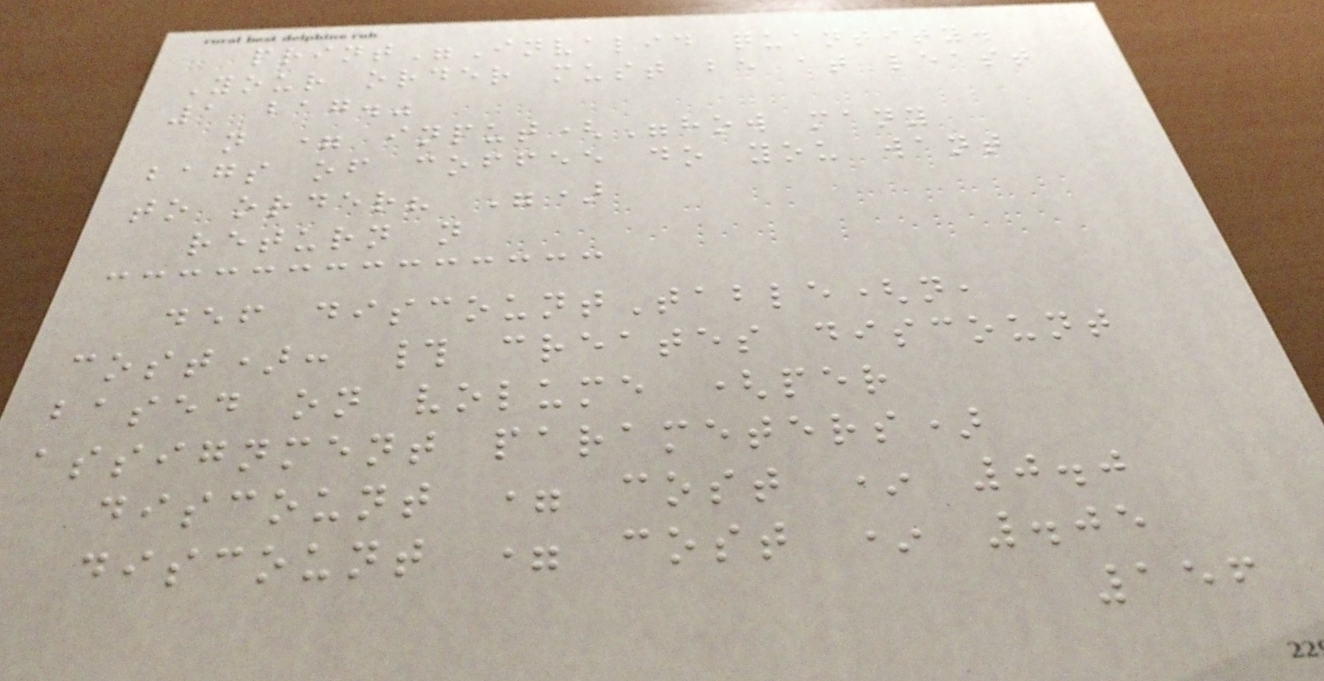print"Invalid quantity.
Your order must be at least
1 bag."
n = input("how many
bags of coffee do you want
to order? ")
return n
def discountTable(n,
cost): # creates discount
based on volume (per
assignment parameters)
discount = cost * 0.0
discount = cost * .05
156
